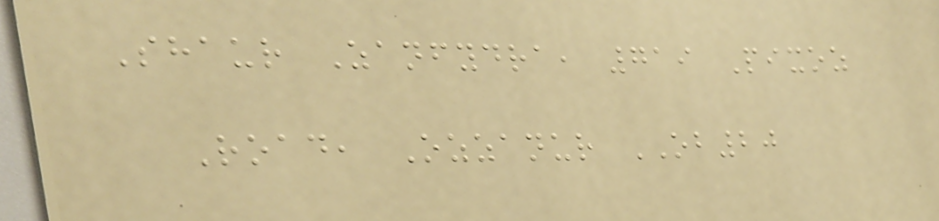Shaur Zanfydra, 719 Pixoz
Road, Ozzanur OB20
